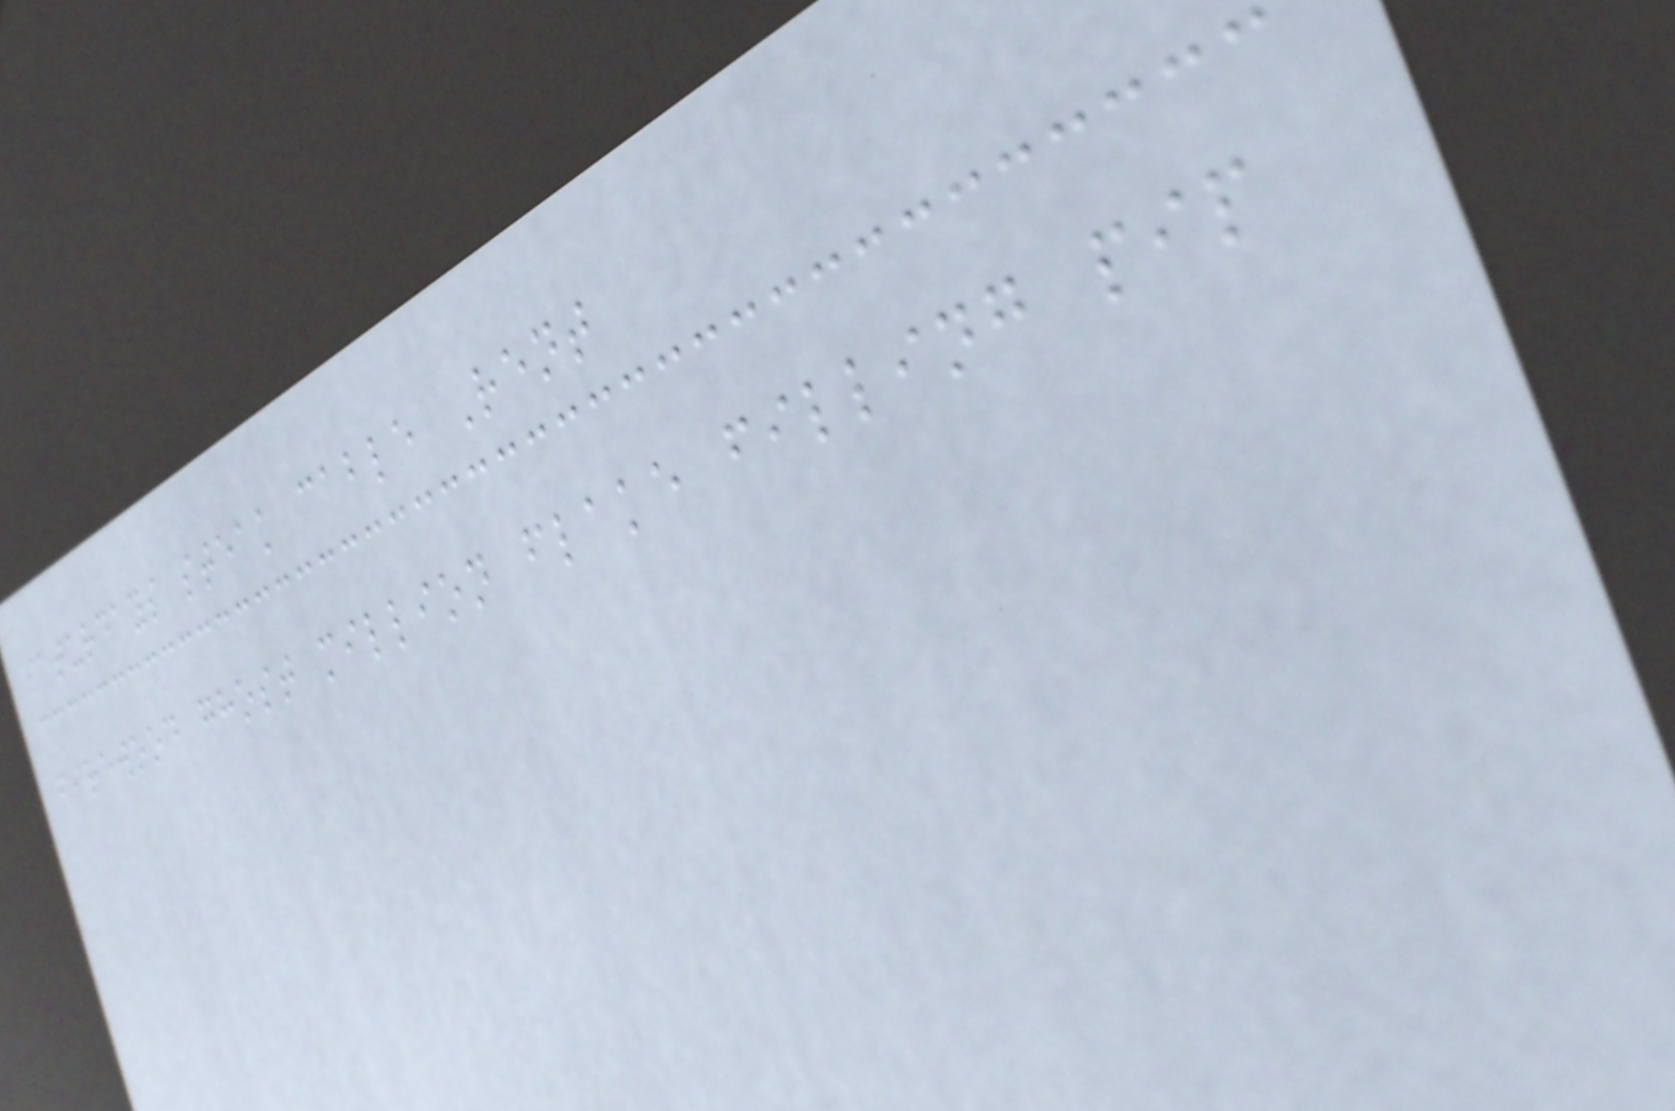saturdays steak cable Rent
firewood ghost million flake filling pip
